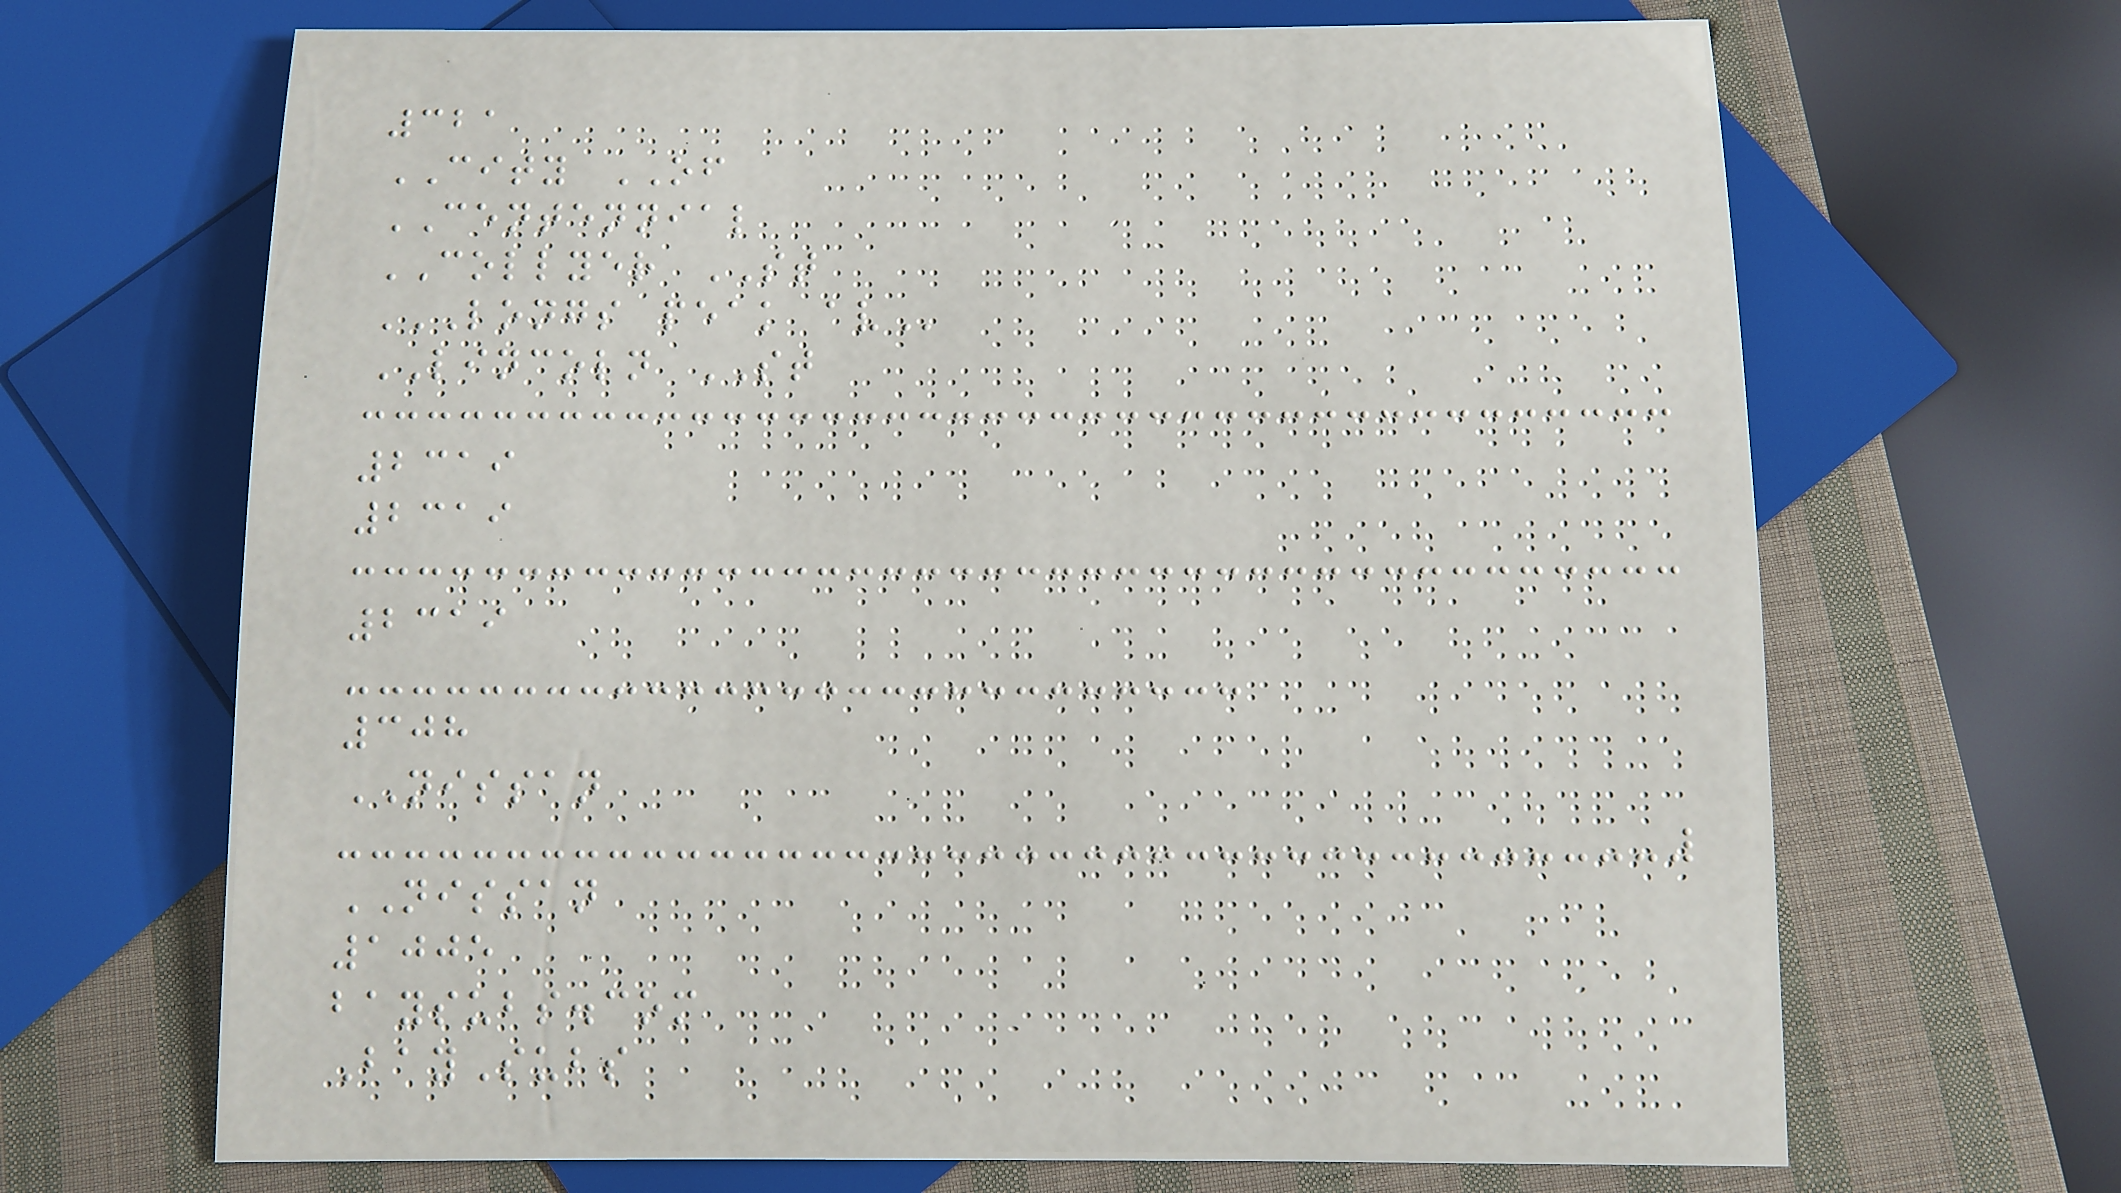321
CITY OF
CENTENNIAL
COLLYER ST
LONGS PEAK AV
LINCOLN ST
2319
2319
2319
308
NISSAN
NISSAN
1005
baysubs.com
BaySubs
